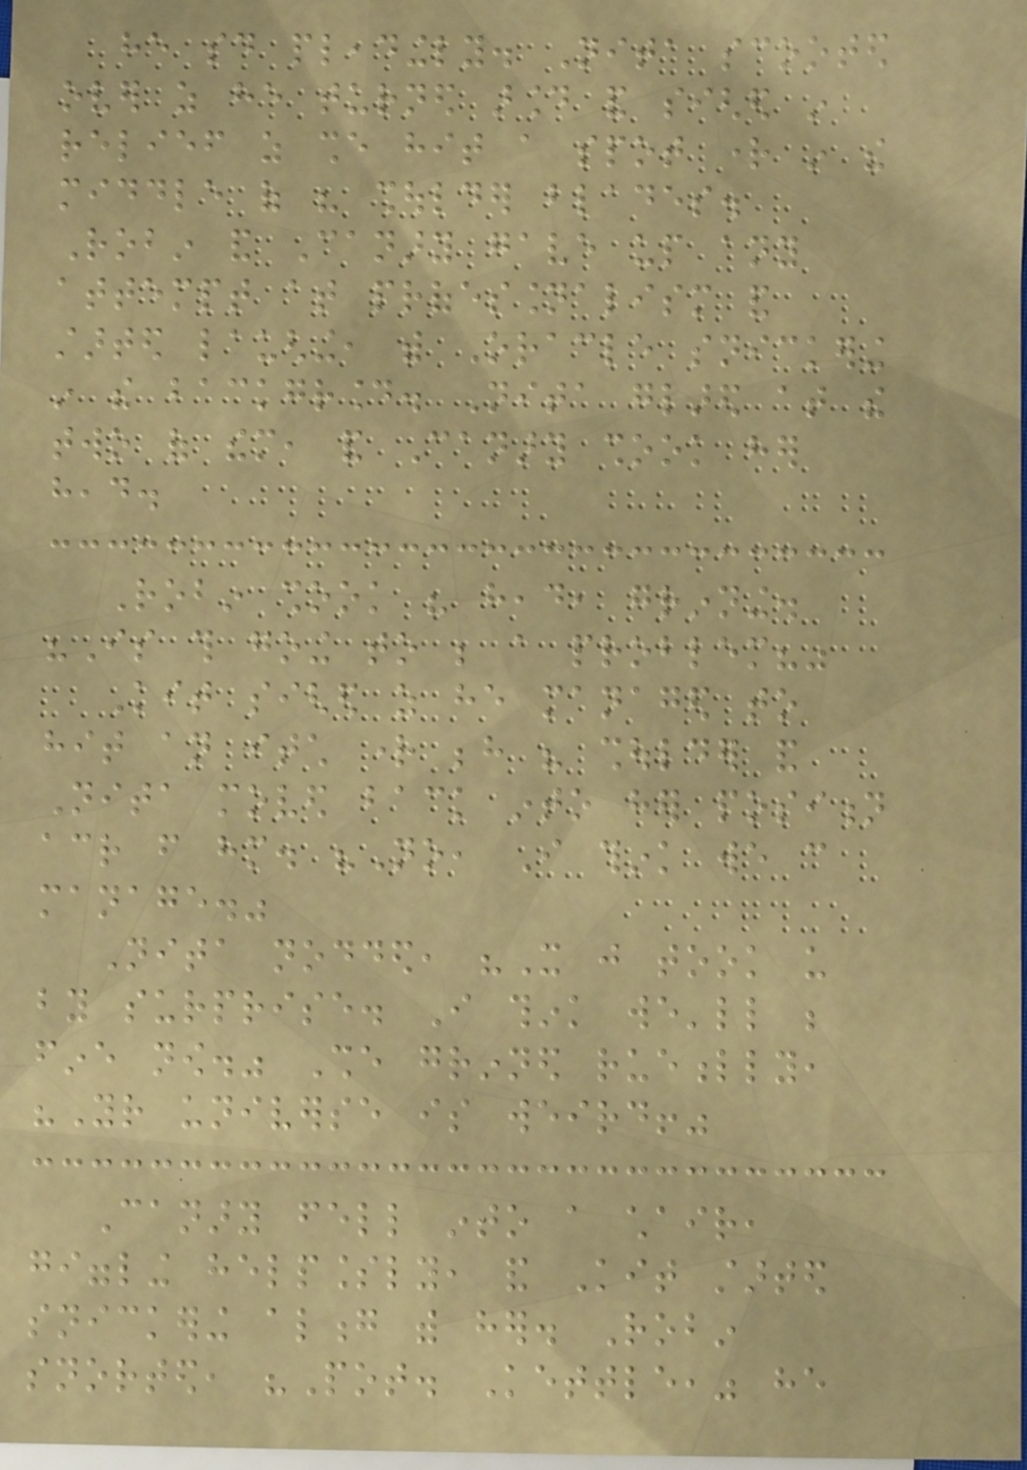he said pleadingly. Nita scooted
over as he turned around and sighed in
relief as she hit a spot right in the
middle of his shoulder blades.
Robin and Canary gave up any
attempt at professionalism and
started laughing, with Oracle snickering
in the background. Nita glared at the
two of them, and Canary shook her
head.
Robin shook his head, grinning.
"Is this going to be a problem?"
Kit sighed as he managed to
hit an itch right behind his shoulder and
Nita moved back into her position
across from him. "No, I think we can
manage."
Nita nodded, "It just took us
by surprise. I think we'll be
fine now." She grinned ruefully,
"Your universe is weird!"
Canary fell into a chair,
giggling helplessly, and Kit started
snickering along with her. Robin
snorted, "Pot. Kettle," he
